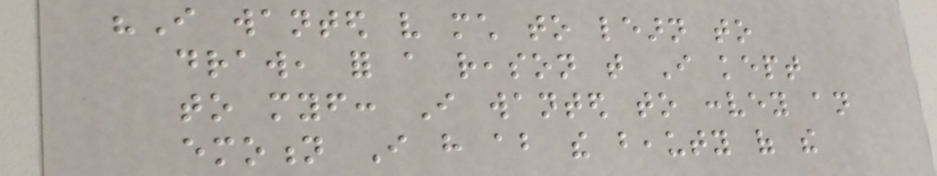"I wanted very much to learn to
draw, for a reason that I kept
to myself: I wanted to convey an
emotion I have about the beauty of the
